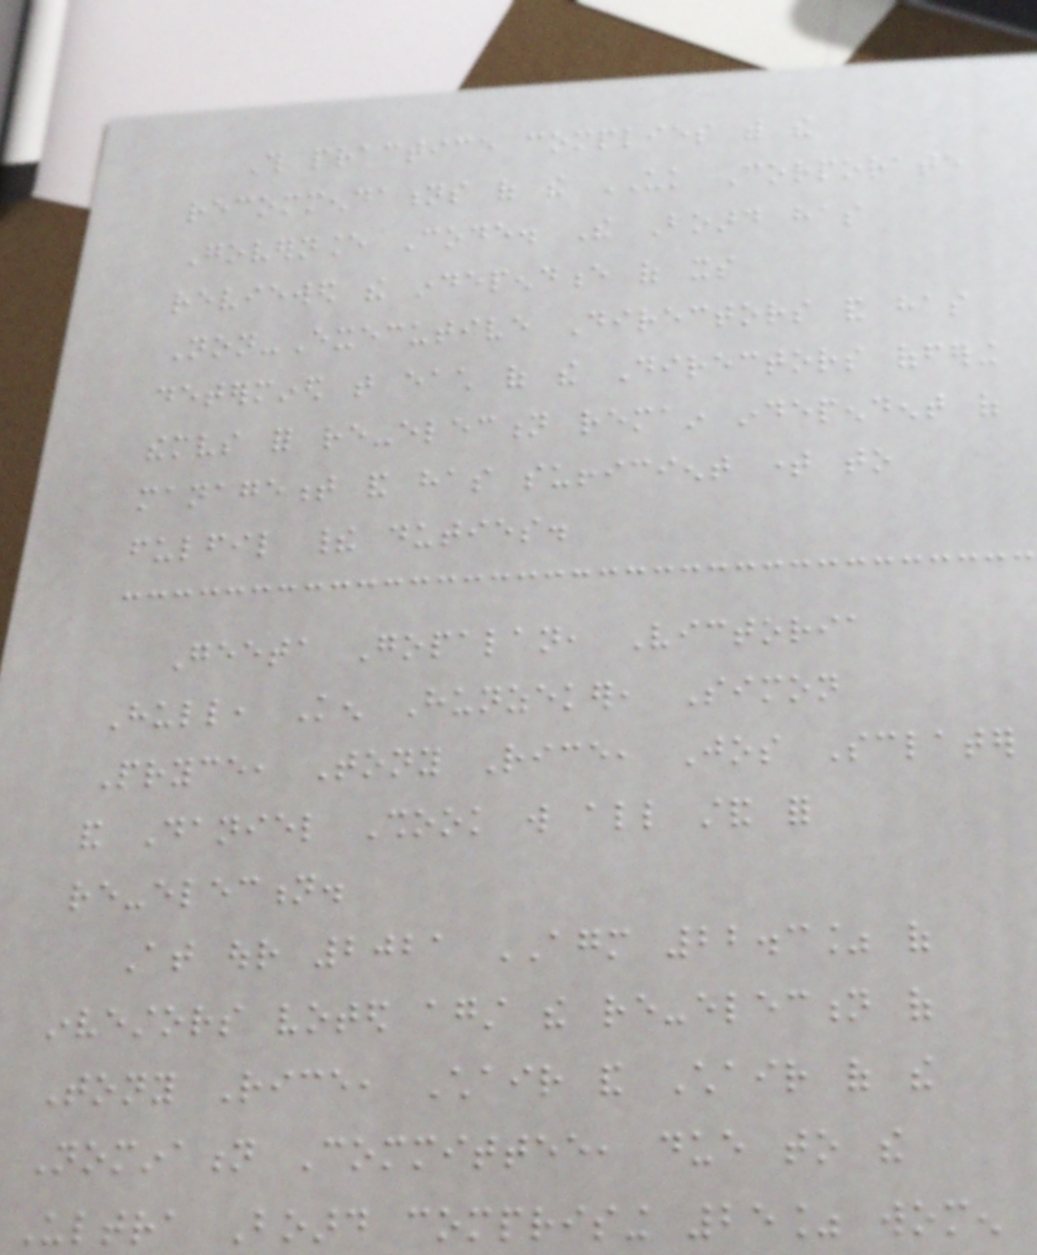This practice complies with the
recommendations of the UK Corporate
Governance Code. The Board has
reviewed the independence of its
Non-Executive Directors and has
determined that each of the Directors offering
themselves for re-election remain independent of
management and has sufficient time to
fulfil their duties.
Geeta Gopalan, Victoria
Hull, Ken Hunzeker, Simon
Pryce, Tony Rice, Jos Sclater
and Daniel Shook will all stand for
re-election.
At our 2021 AGM 22.3% of
investors voted against the re-election of
Tony Rice, Chair and Chair of the
Nomination Committee, due to the
Ultra Board comprising 25% women
